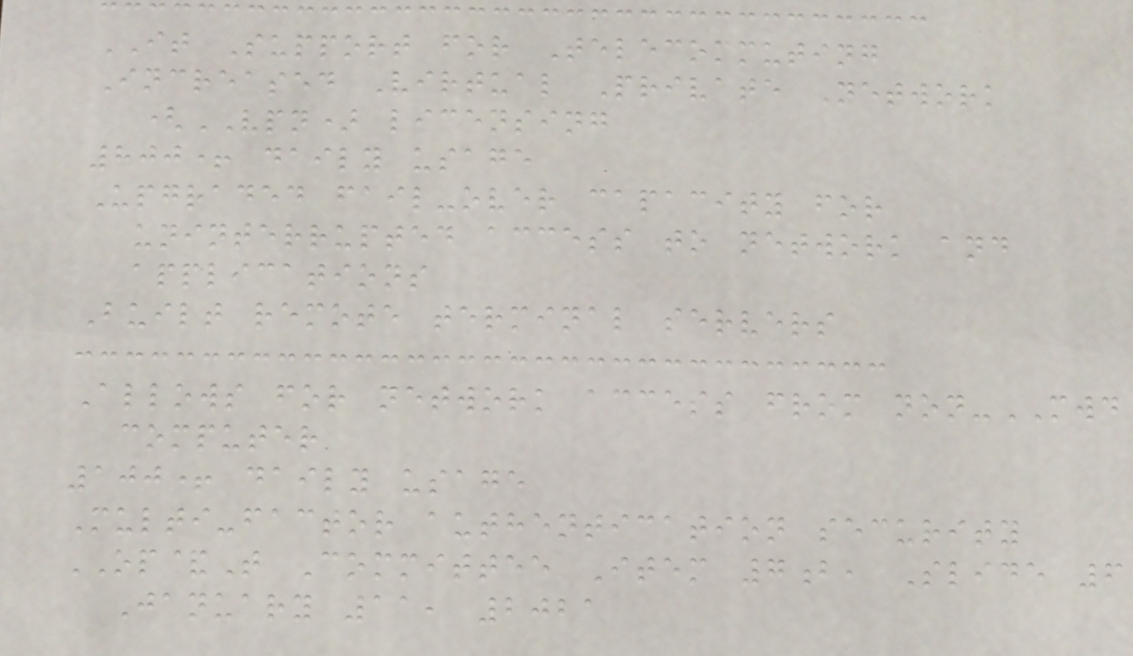IT Support for Telecommuting
Increased Virtual Private Network
(VPN) licensing
800+ daily usage
Upgraded fail-over capacity for
uninterrupted access to network and
applications
Built remote terminal servers
Allows for network access from non-MWD
computer
100+ daily usage
Multi-factor authentication security
OP&T Committee Item 7b, Slide 6
January 11, 2021
